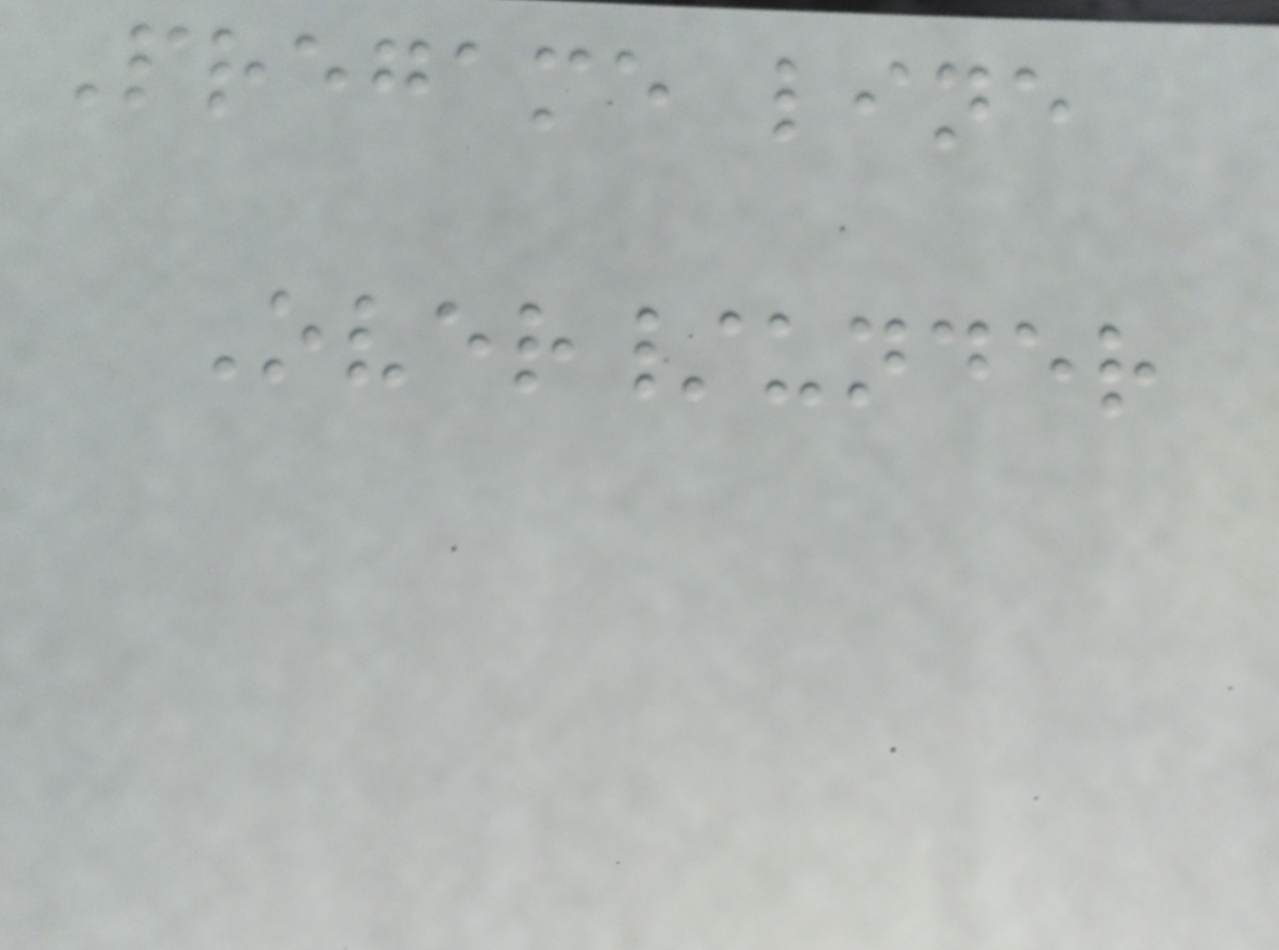Pregame line
Over/under
